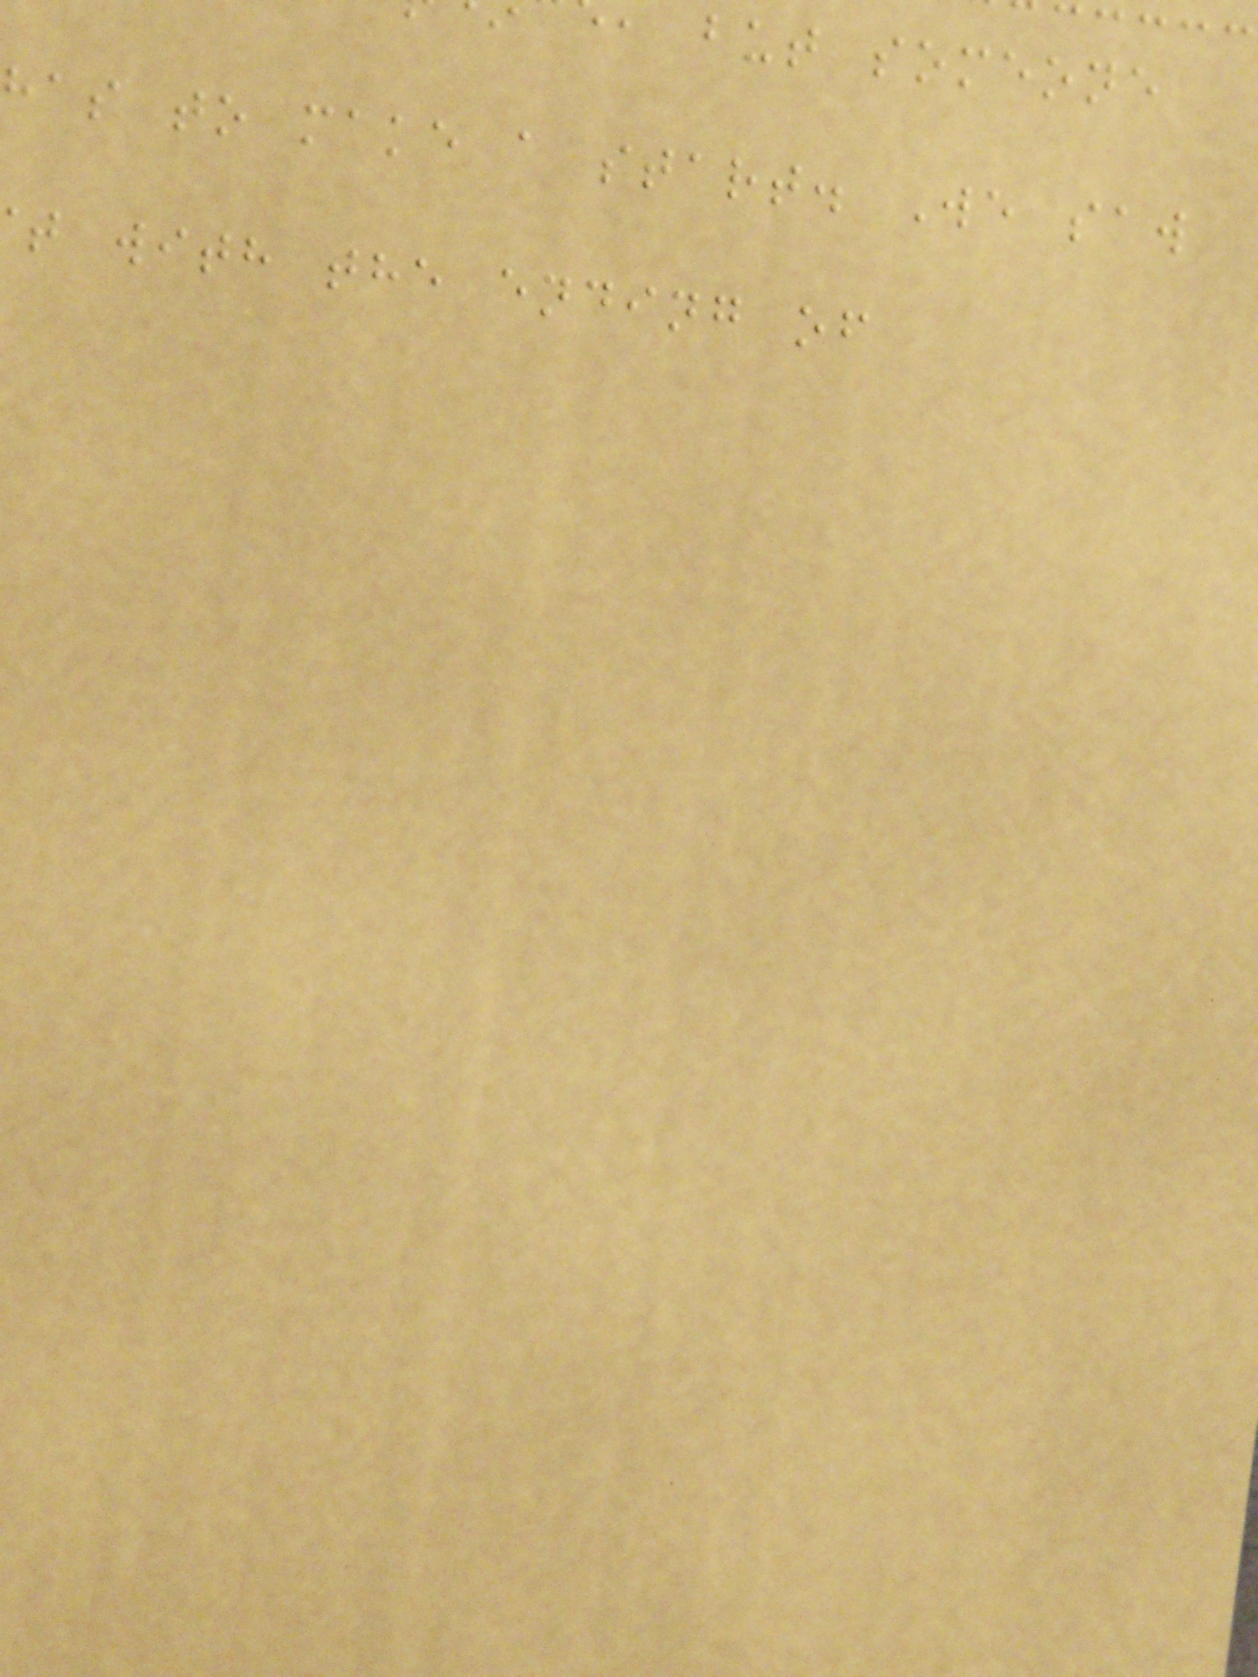, but someone
has to make a start. We saw
t with the ending of
